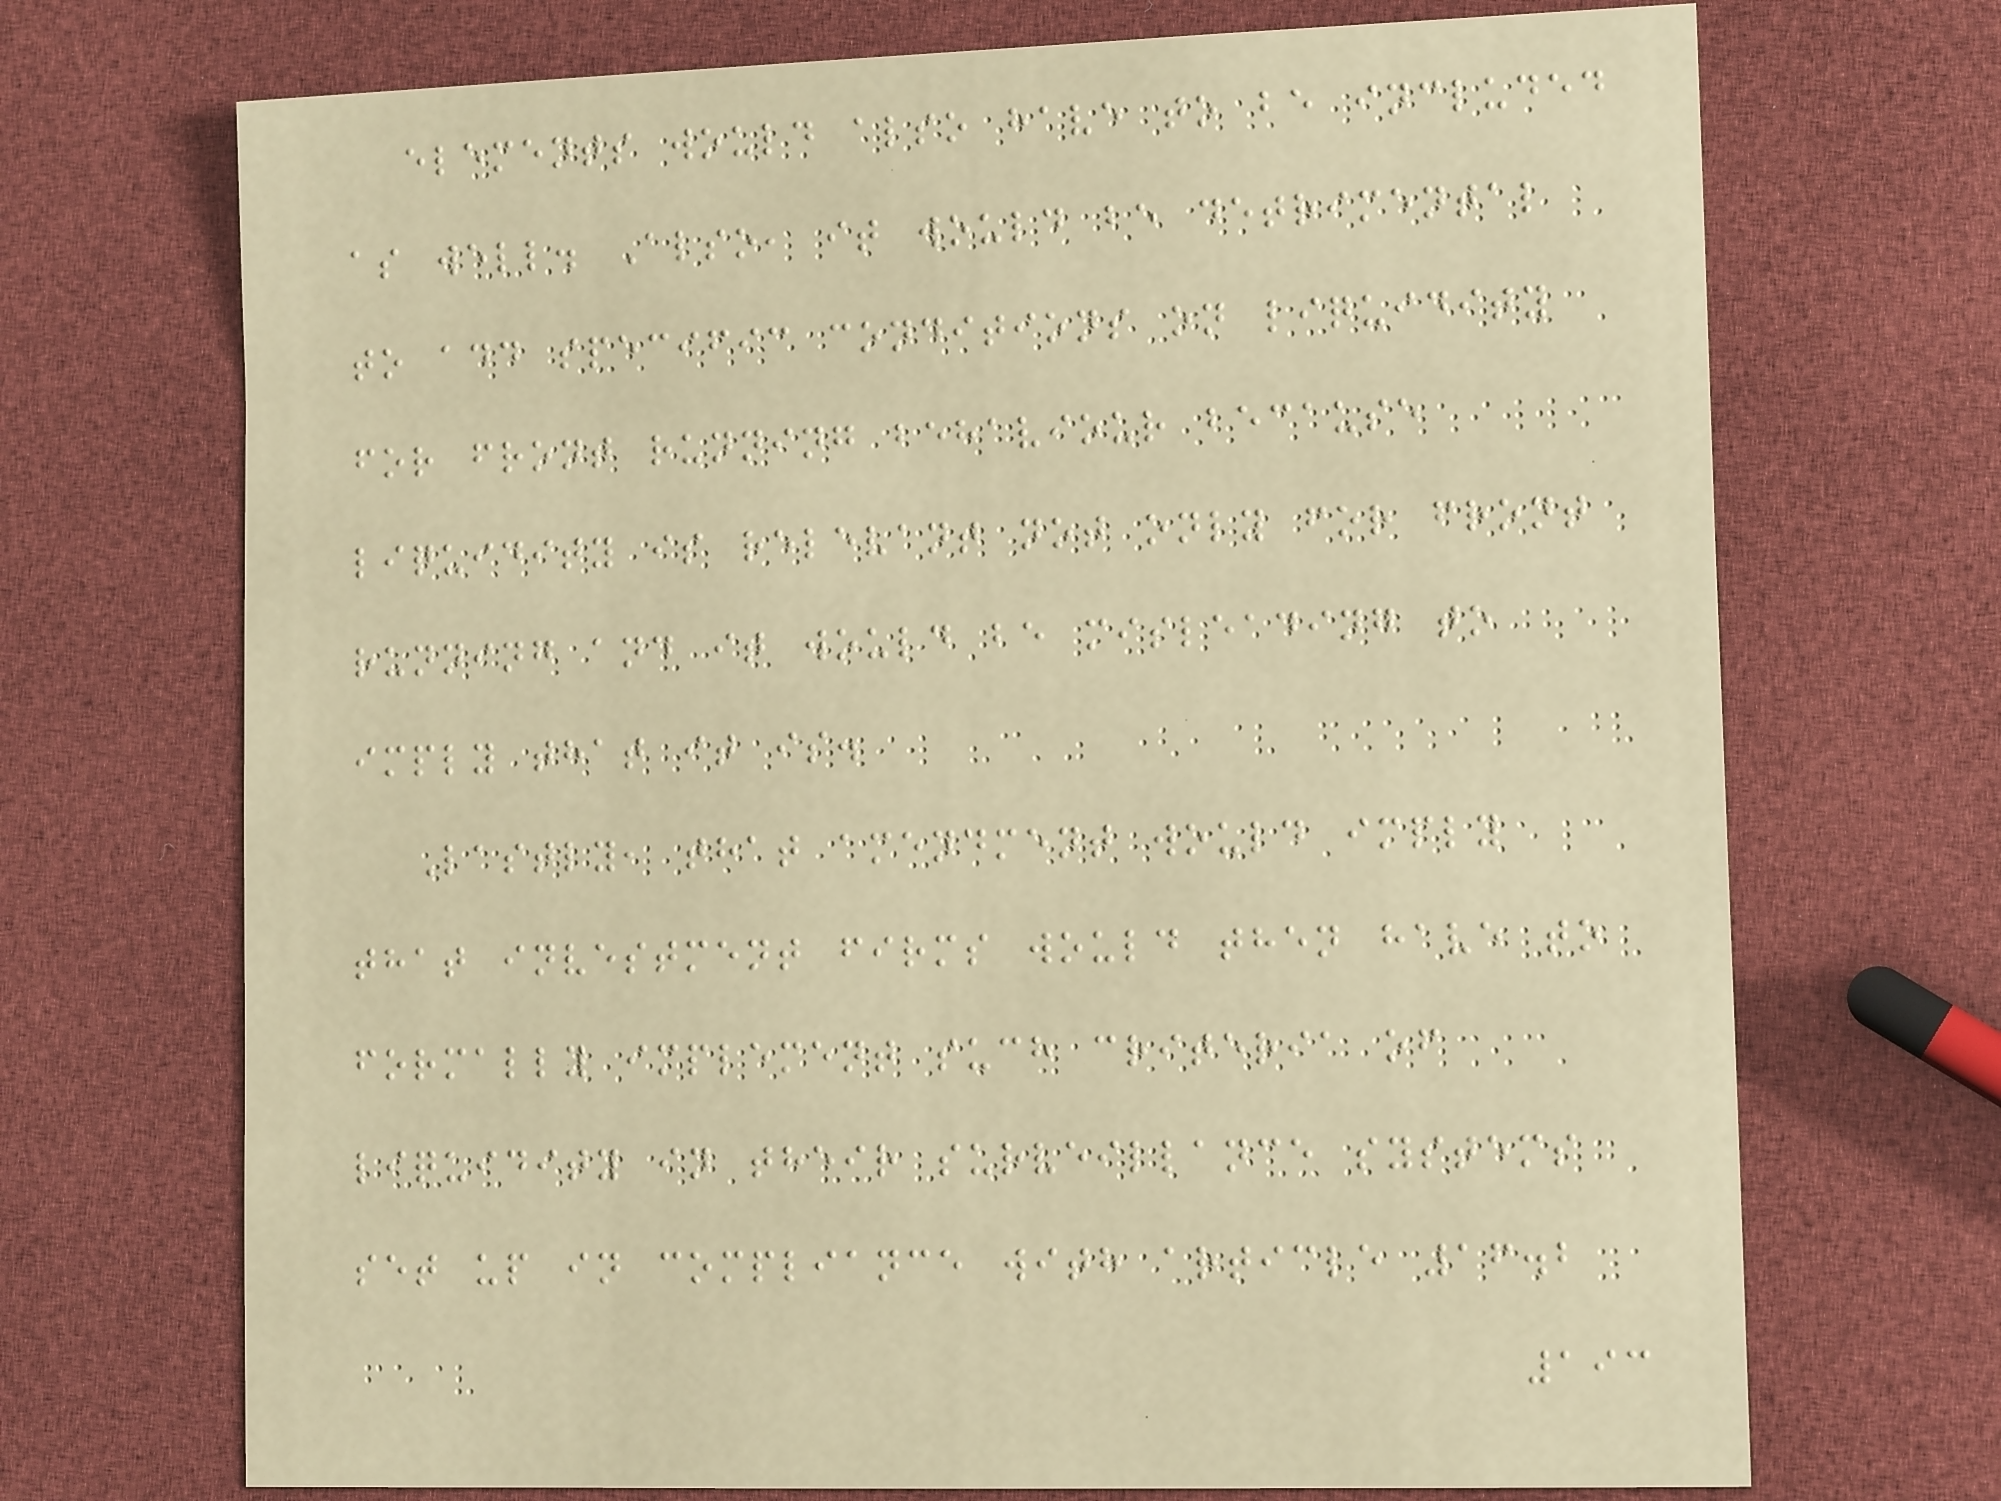elements would also have to be included
as well. Also, it would be detrimental
to add specific conditions on liquidity
for front running behaviour because
liquidity is relevant not only for front
running and it would be misleading to
imply that it is.
Lastly, that amendment would imply
that investment firms would then have to
formally implement such criteria of
liquidity in their surveillance systems
set up in compliance with article 16.2
193
